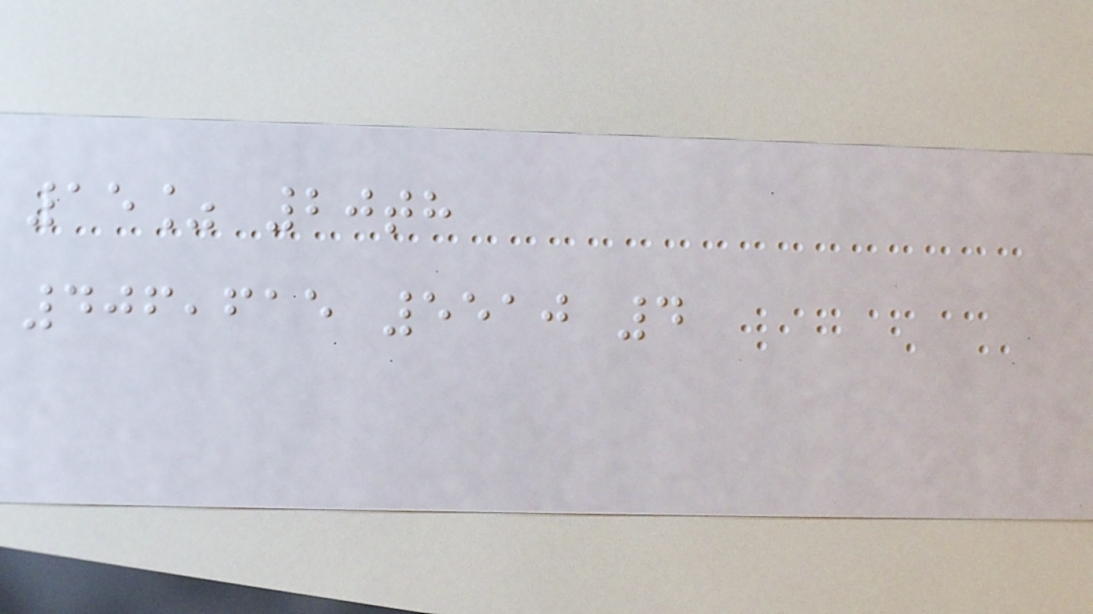15% 20th
406,615 5510 4
